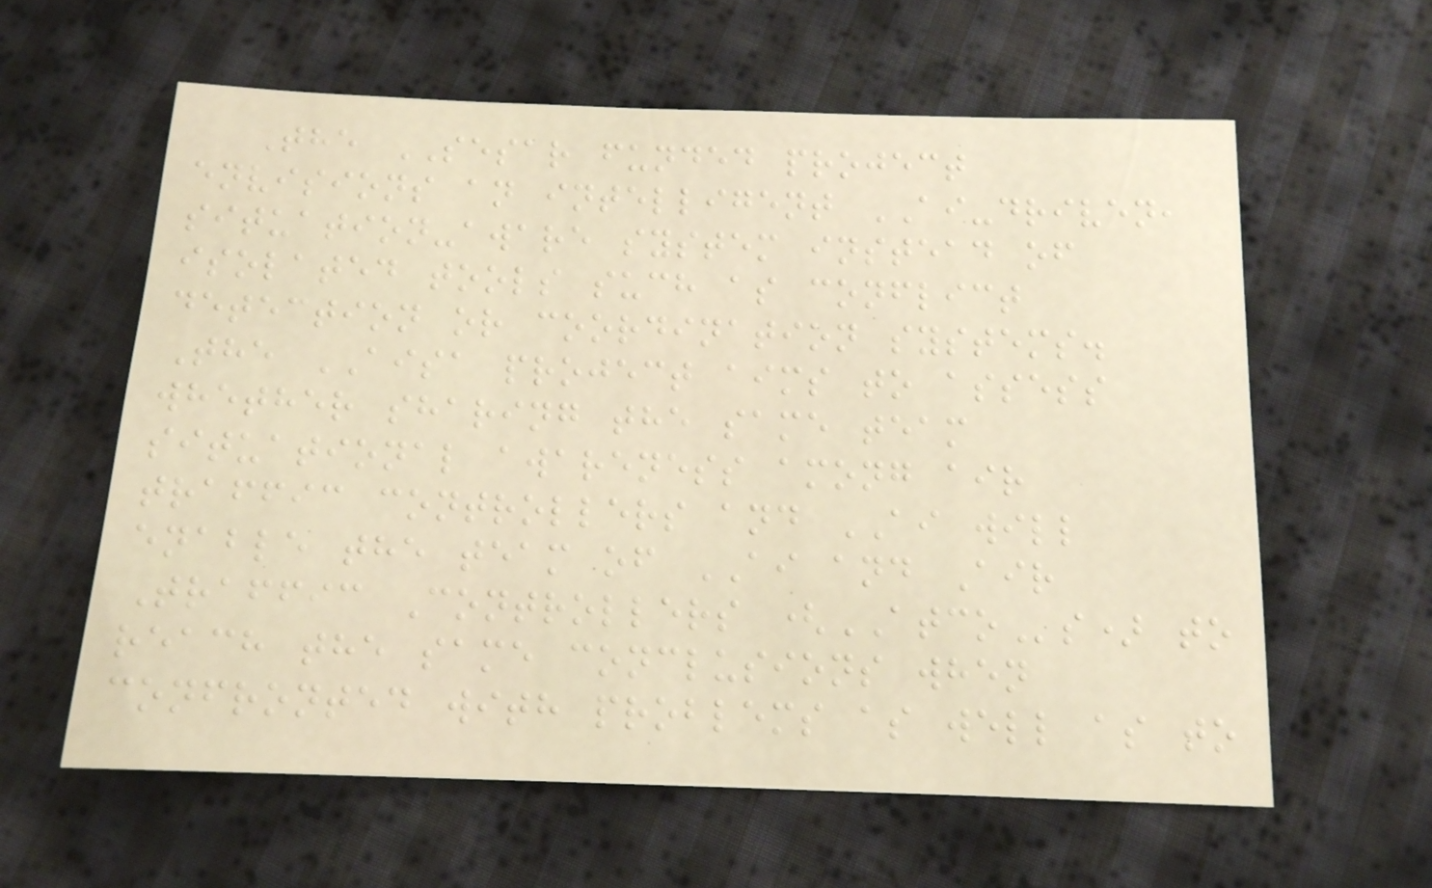The SESAR funded project
envisions an intelligent AI-driven,
situation-aware system instead of
isolated tools such as conflict
detection or coordination systems.
The AISA project aims to assess
whether sharing the same team
situational awareness among air
traffic controllers and AI will
enable the team of AI and Air
Traffic Controllers (ATCOs) to
reach the same conclusions when
confronted with problems as well as to
